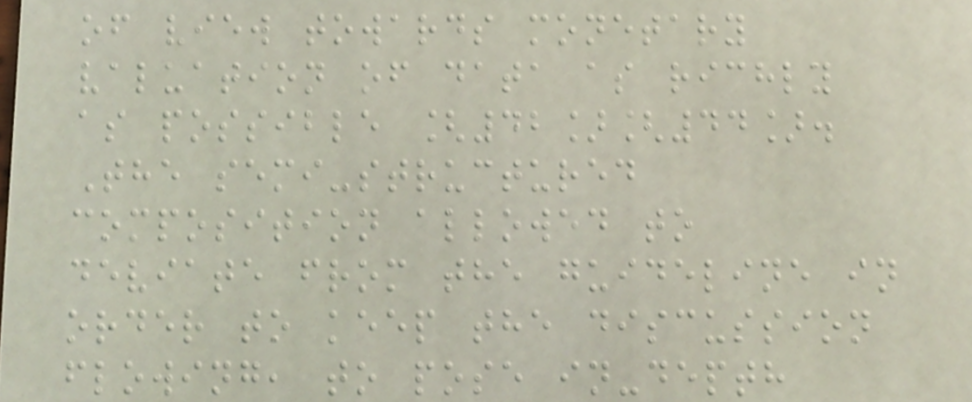of view towards monetary
valuation of data as richly
as possible [42][44].
The semi-structured
composition allowed to
deviate from the guideline in
order to keep the discussion
flowing, to pose in-depth
